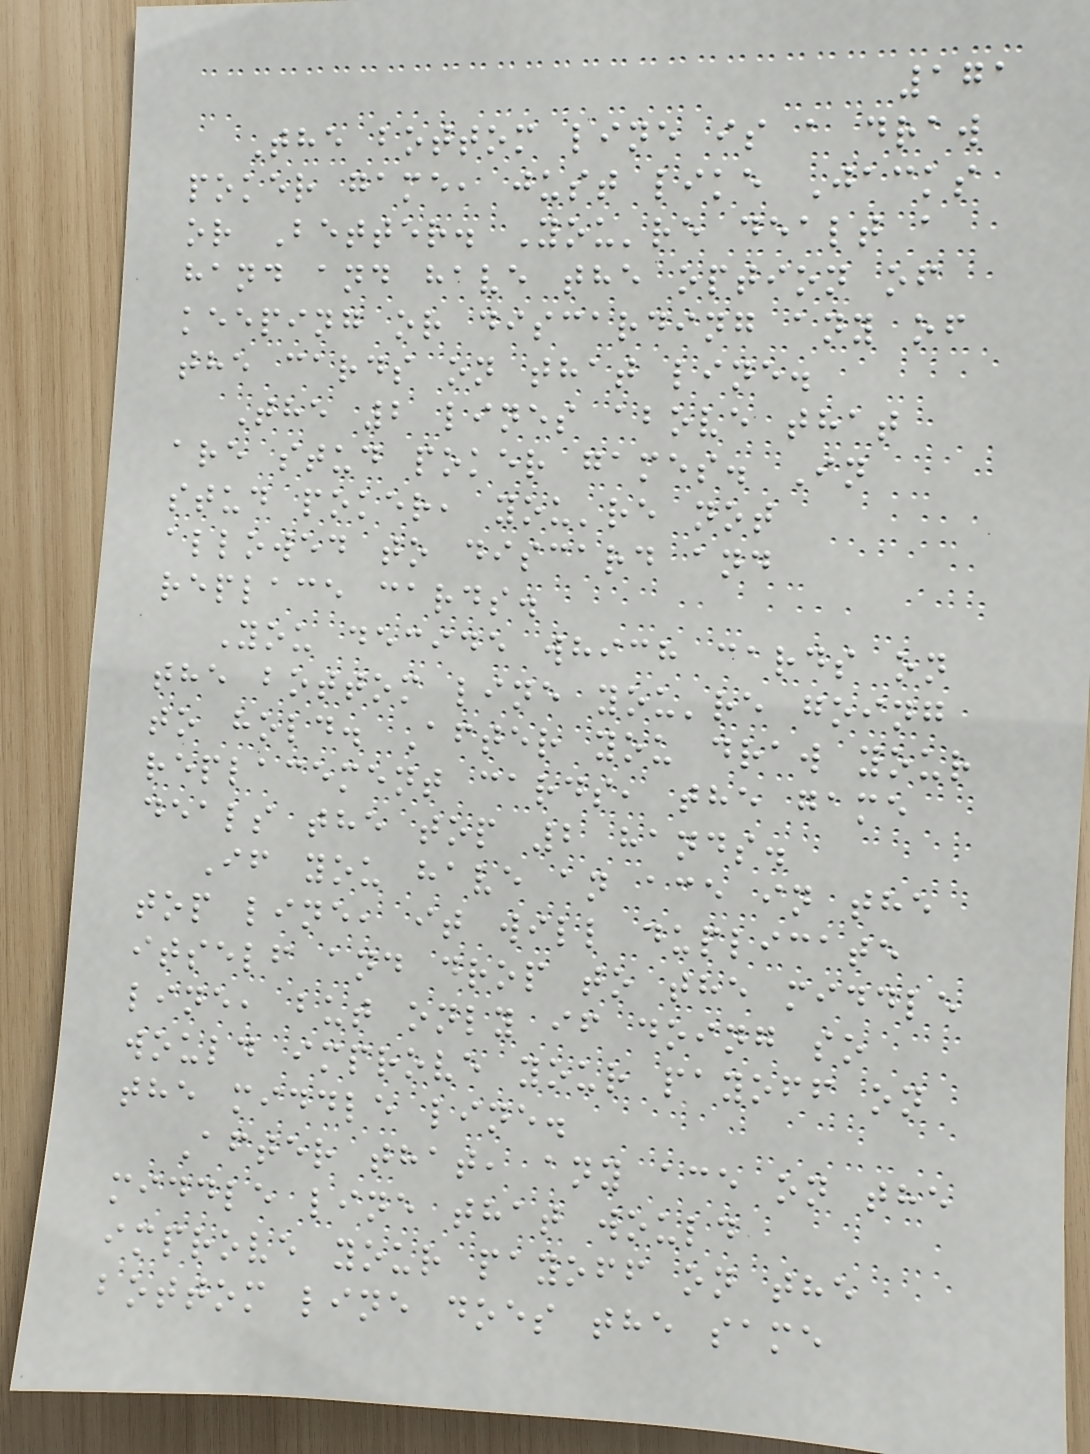171
The bottom line is a draw
poker game, just like Jacks
or Better. You're dealt a
hand and have the option of
keeping or discarding any of
the cards on that line.
The 2 lines above that
are stud poker games. In
stud poker, you're not
allowed to discard and
replace cards.
You decide which cards on
the bottom line you're going
to hold. After you draw your
replacement cards, the game
deals the top 2 hands.
If you have an ace in the
top line, it will duplicate
itself and drop to the middle
line, but only if doing so
would improve your payoff on
the middle line.
After that, any ace on the
middle line that would
improve your payoff on the
bottom line does the same
